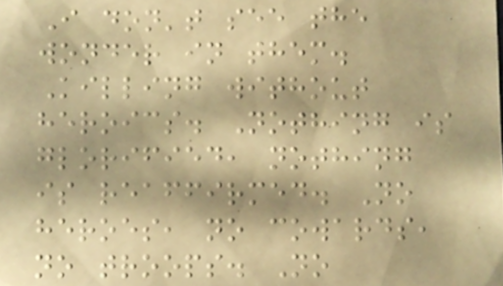I don't see the
wonder in them.
Killing without
heroics. Nothing is
glorified, nothing
is reaffirmed. No
heroes, no cowards,
no troops. No
